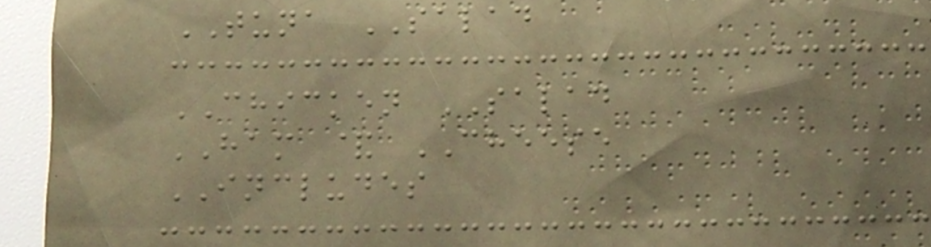TUNA SALAD
CHICKEN SALAD
HAM & CHEESE
INCLUDES
